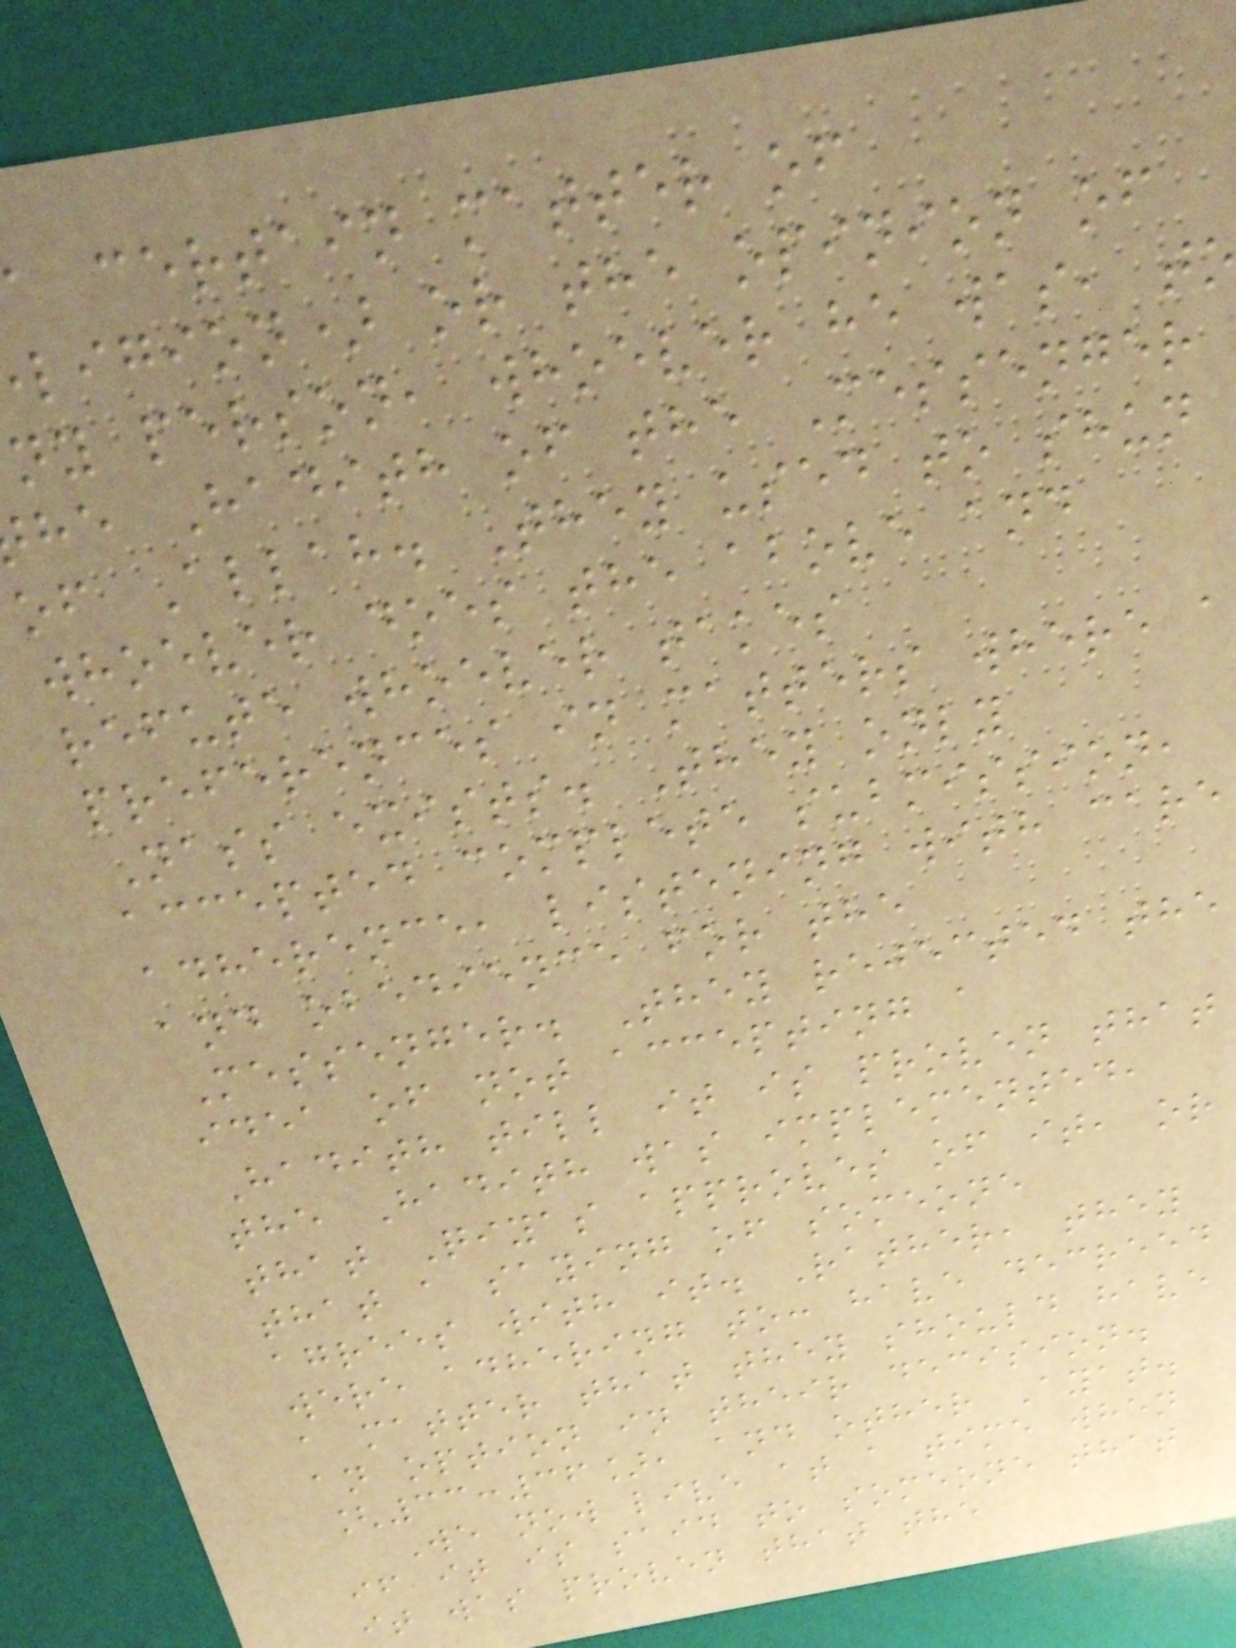a certain matter of
ligion) or the opinion of
ny person, whoever he was, to
he Hadith of the Messenger
of Allah. They used to shun
whoever does the above and
refute whoever takes
preferences in matters where a
Nass exists. They only
accepted complete submission,
adherence, listening with care
and obedience for the
Messenger. They rejected the
idea of not accepting a
Hadith till it is proven that
the Hadith was implemented,
that Qiyas approves of it, or
that a saying of someone
agrees with it. Rather, they
were adhering to: have decreed
a matter that they should have
an option in their decision.
[33:36], and other Ayat.
We now live at a time when
if it is said to someone that
it was proven that the
